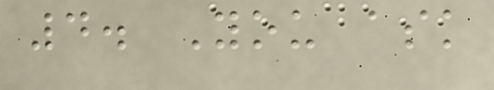4. You ask
